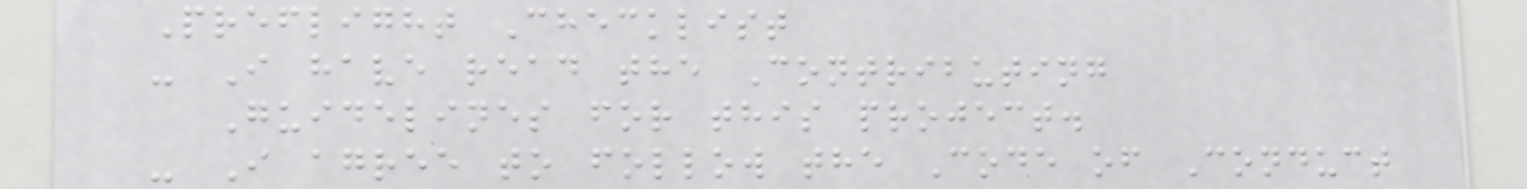Preflight Checklist
- I have read the Contributing
Guidelines for this project.
- I agree to follow the Code of Conduct
